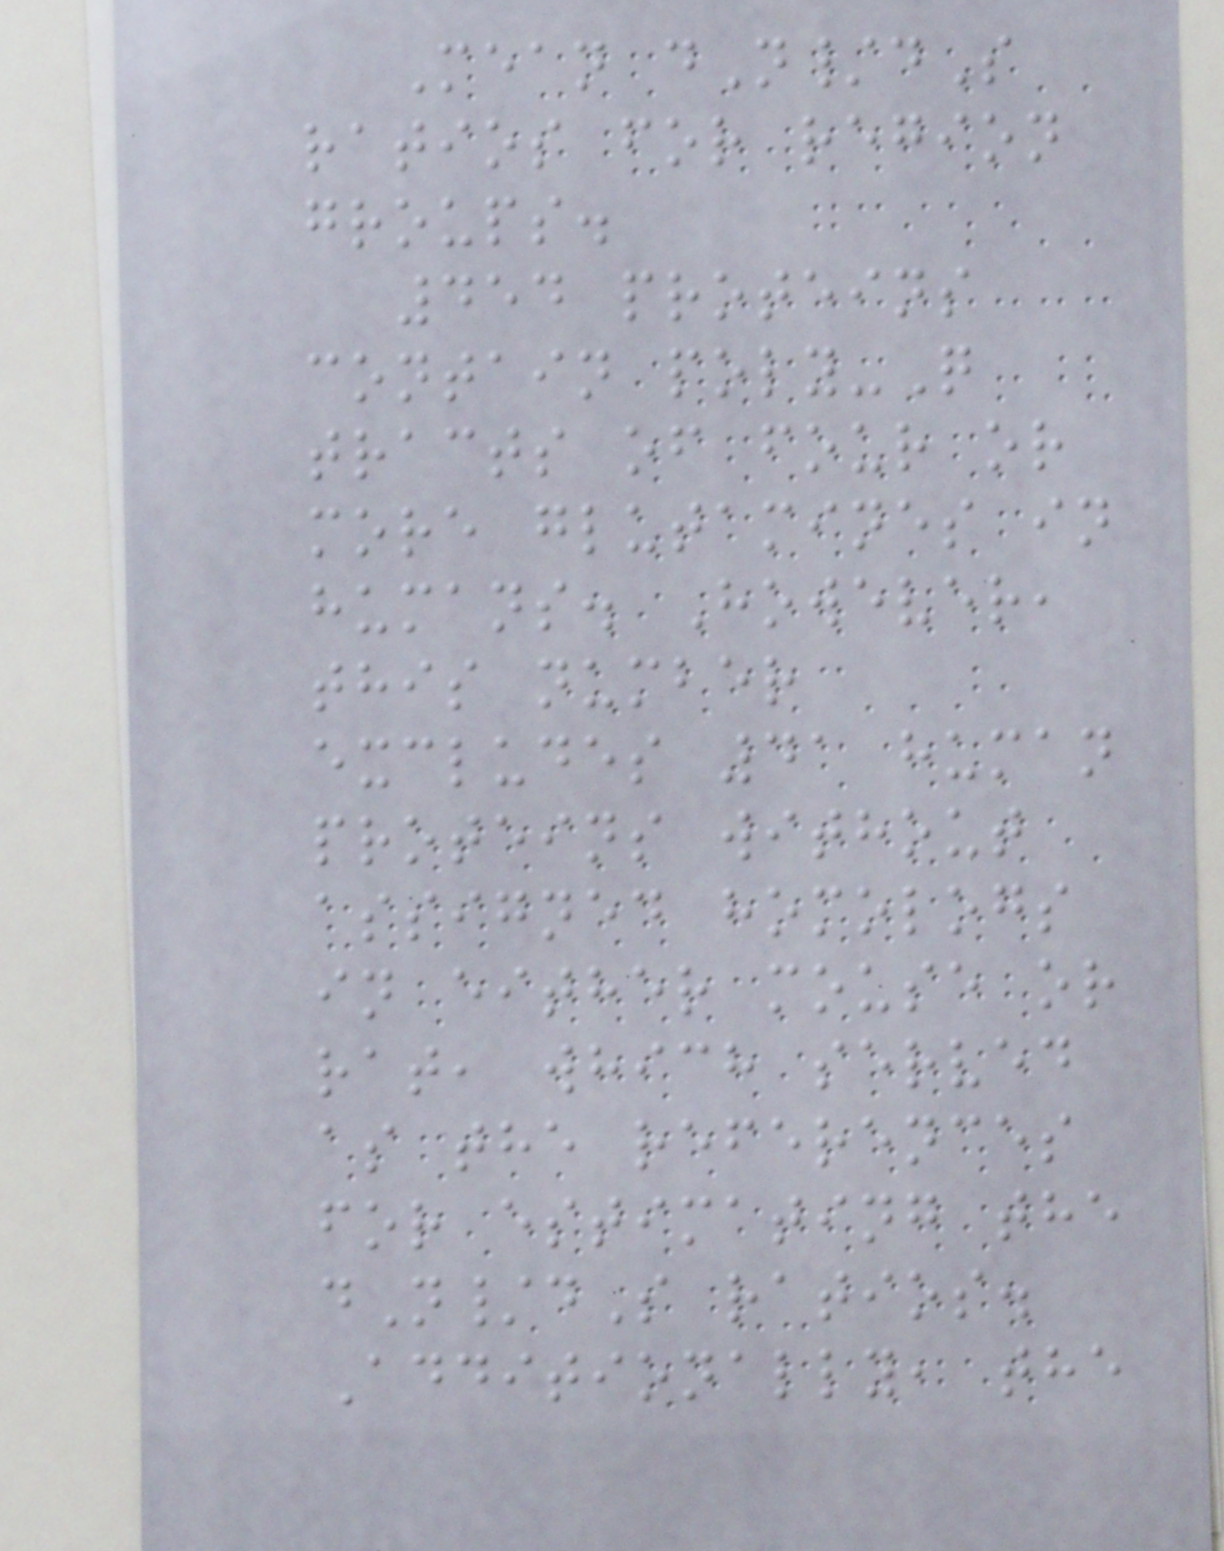Mean dN/dS
ratios for region
groups.
454 proteins
contain poly-Q
tracts of four or
more glutamines in
humans. However,
this number
excludes 41 human
proteins without
assigned homologs
in either mouse or
rat, which served
as the references
for estimating the
dN/dS ratios.
Additionally, the
